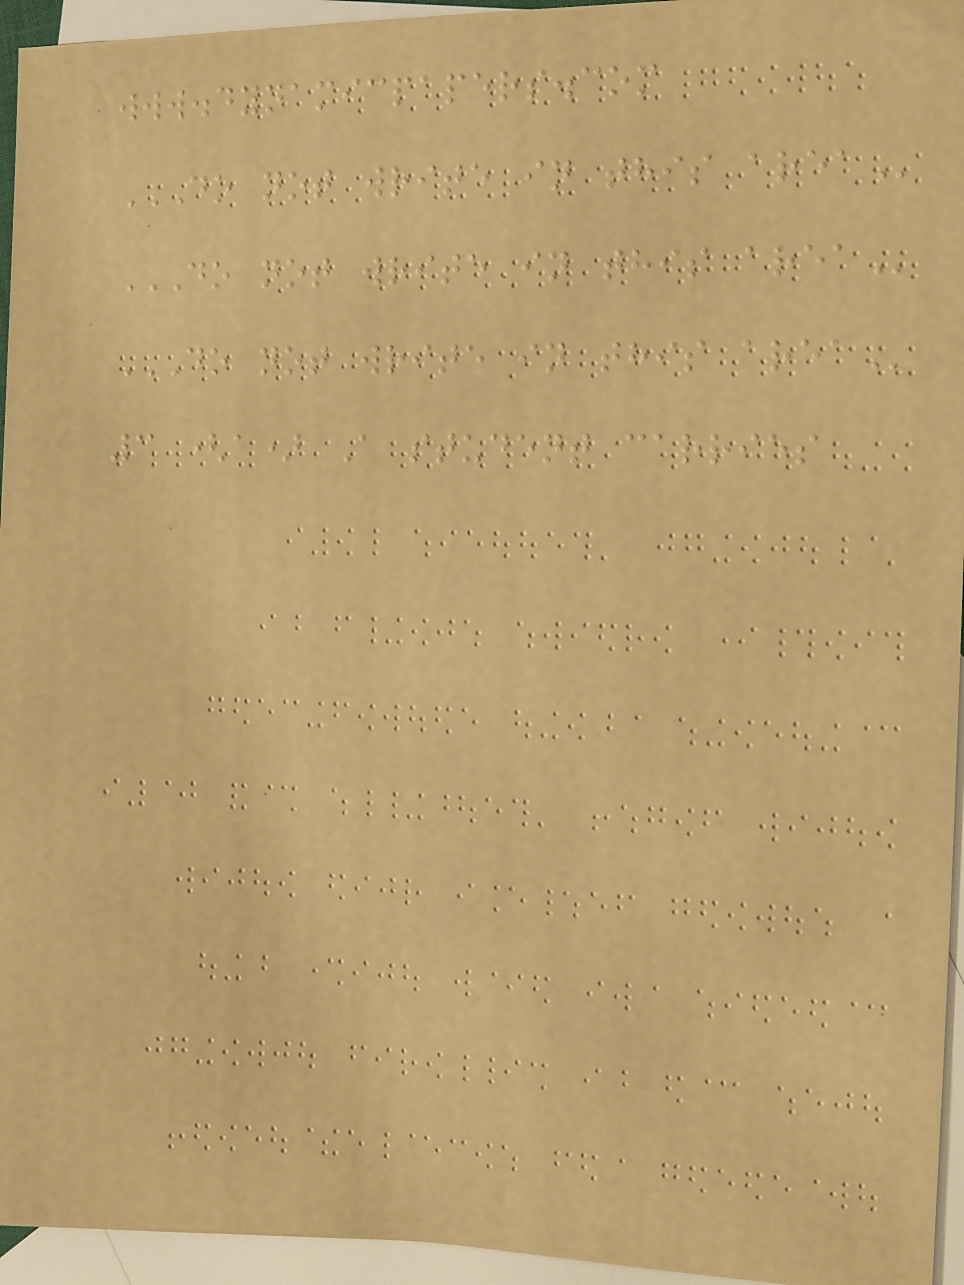www.dynamicpapers.com
DO NOT WRITE IN THIS AREA
DO NOT WRITE IN THIS AREA
DO NOT WRITE IN THIS AREA
3 (a) A student carries
